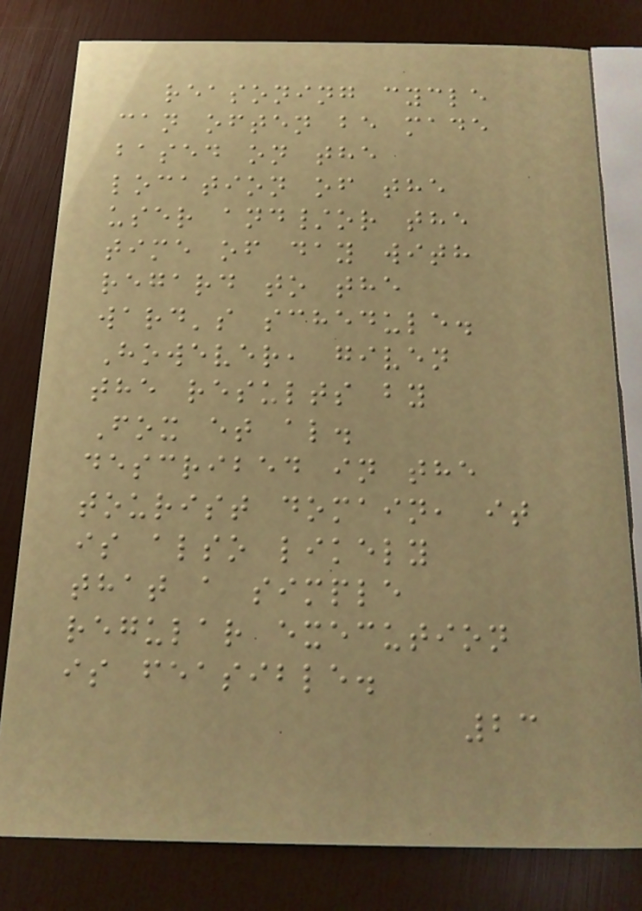reasoning cycle
can often be made
based on the
location of the
user and/or the
time of day with
regard to the
ward's schedule.
However, given
the results by
Fox et al.
described in the
tourist domain, it
is also likely
that a simple
regular execution
is feasible.
23
